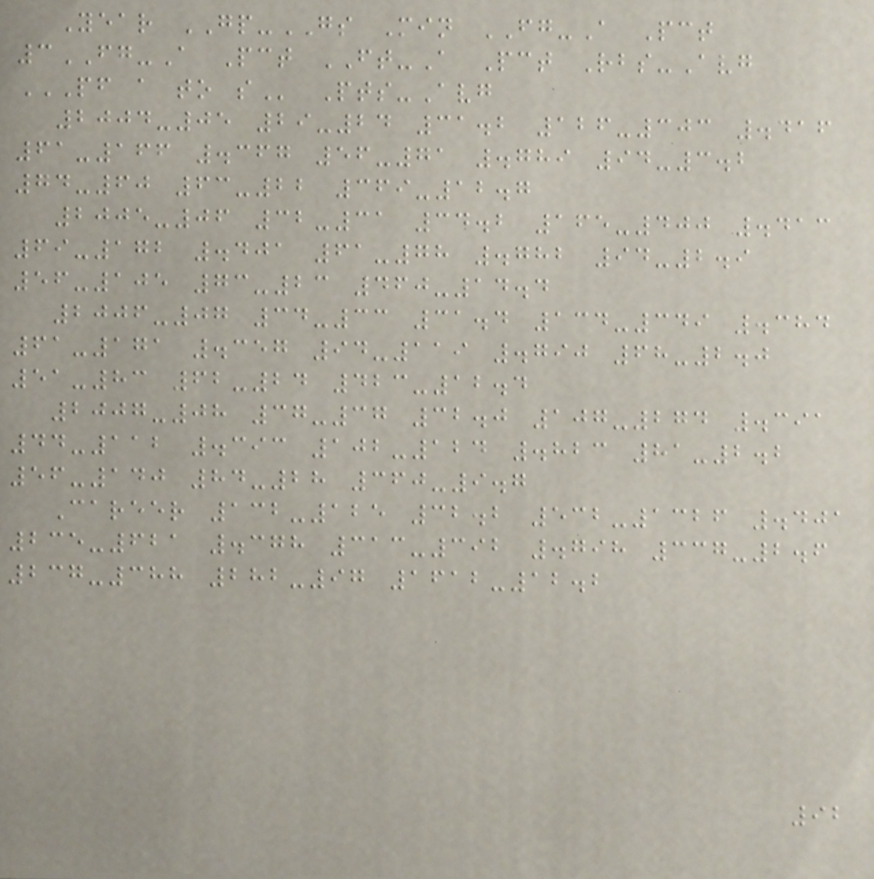Year GP-GS Min FG-A Pct
3FG-A Pct FT-A Pct Rbs-Avg
PF A TO S Pts-Avg
2004-05 29-24 31.2 126-303 .416
61-166 .367 56-71 .789 94-3.2
74-60 63-22 369-12.7
2005-06 32-31 34.2 165-400 .413
69-172 .401 61-78 .782 94-2.9
56-105 73-23 460-14.4
2006-07 34-33 31.4 134-349 .384
61-171 .357 94-119 .790 68-2.0
51-83 62-24 423-12.4
2007-08 37-37 32.0 107-274 .391
44-112 .393 102-124 .823 81-2.2
56-140 84-28 360-9.7
Career 132-125 32.2 532-1326 .401
235-621 .378 313-392 .798 337-2.6
237-388 282-97 1612-12.2
92
